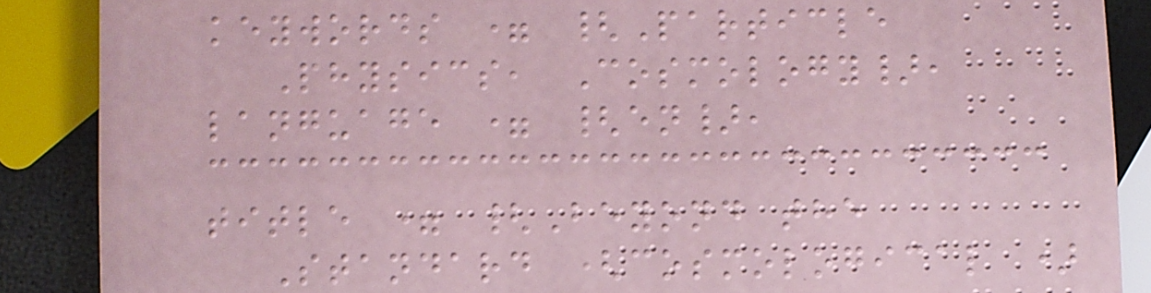keywords = {Particle
Physics, Cosmology},
language = {en},
title = {Beyond the
Standard (cosmological )
